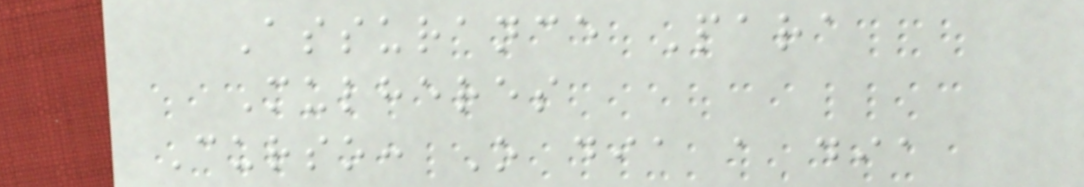Assurance Para
Mulheres
Curso: O dia a dia
